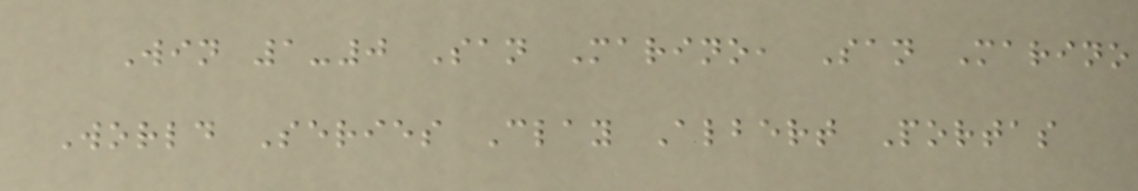Win 1-0 San Marino, San Marino
World Series Clay Albert Portas
